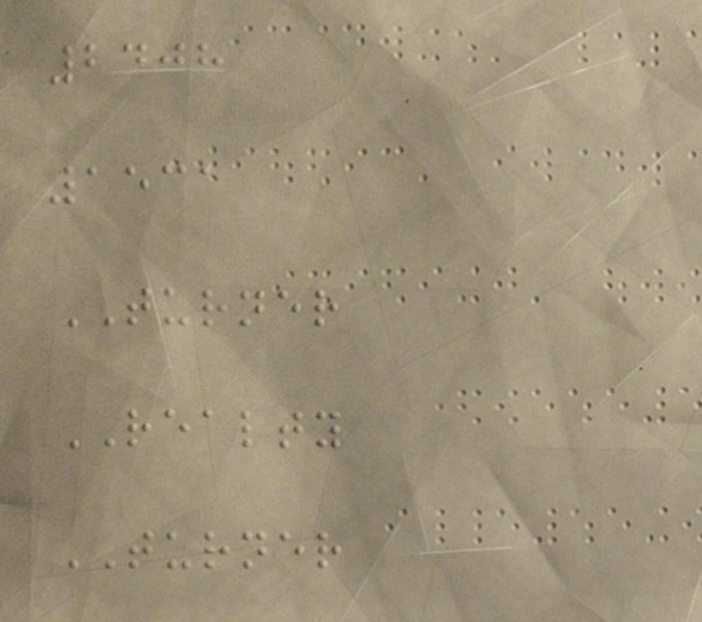2408
1531
TURNER
REALTY
TURNER
